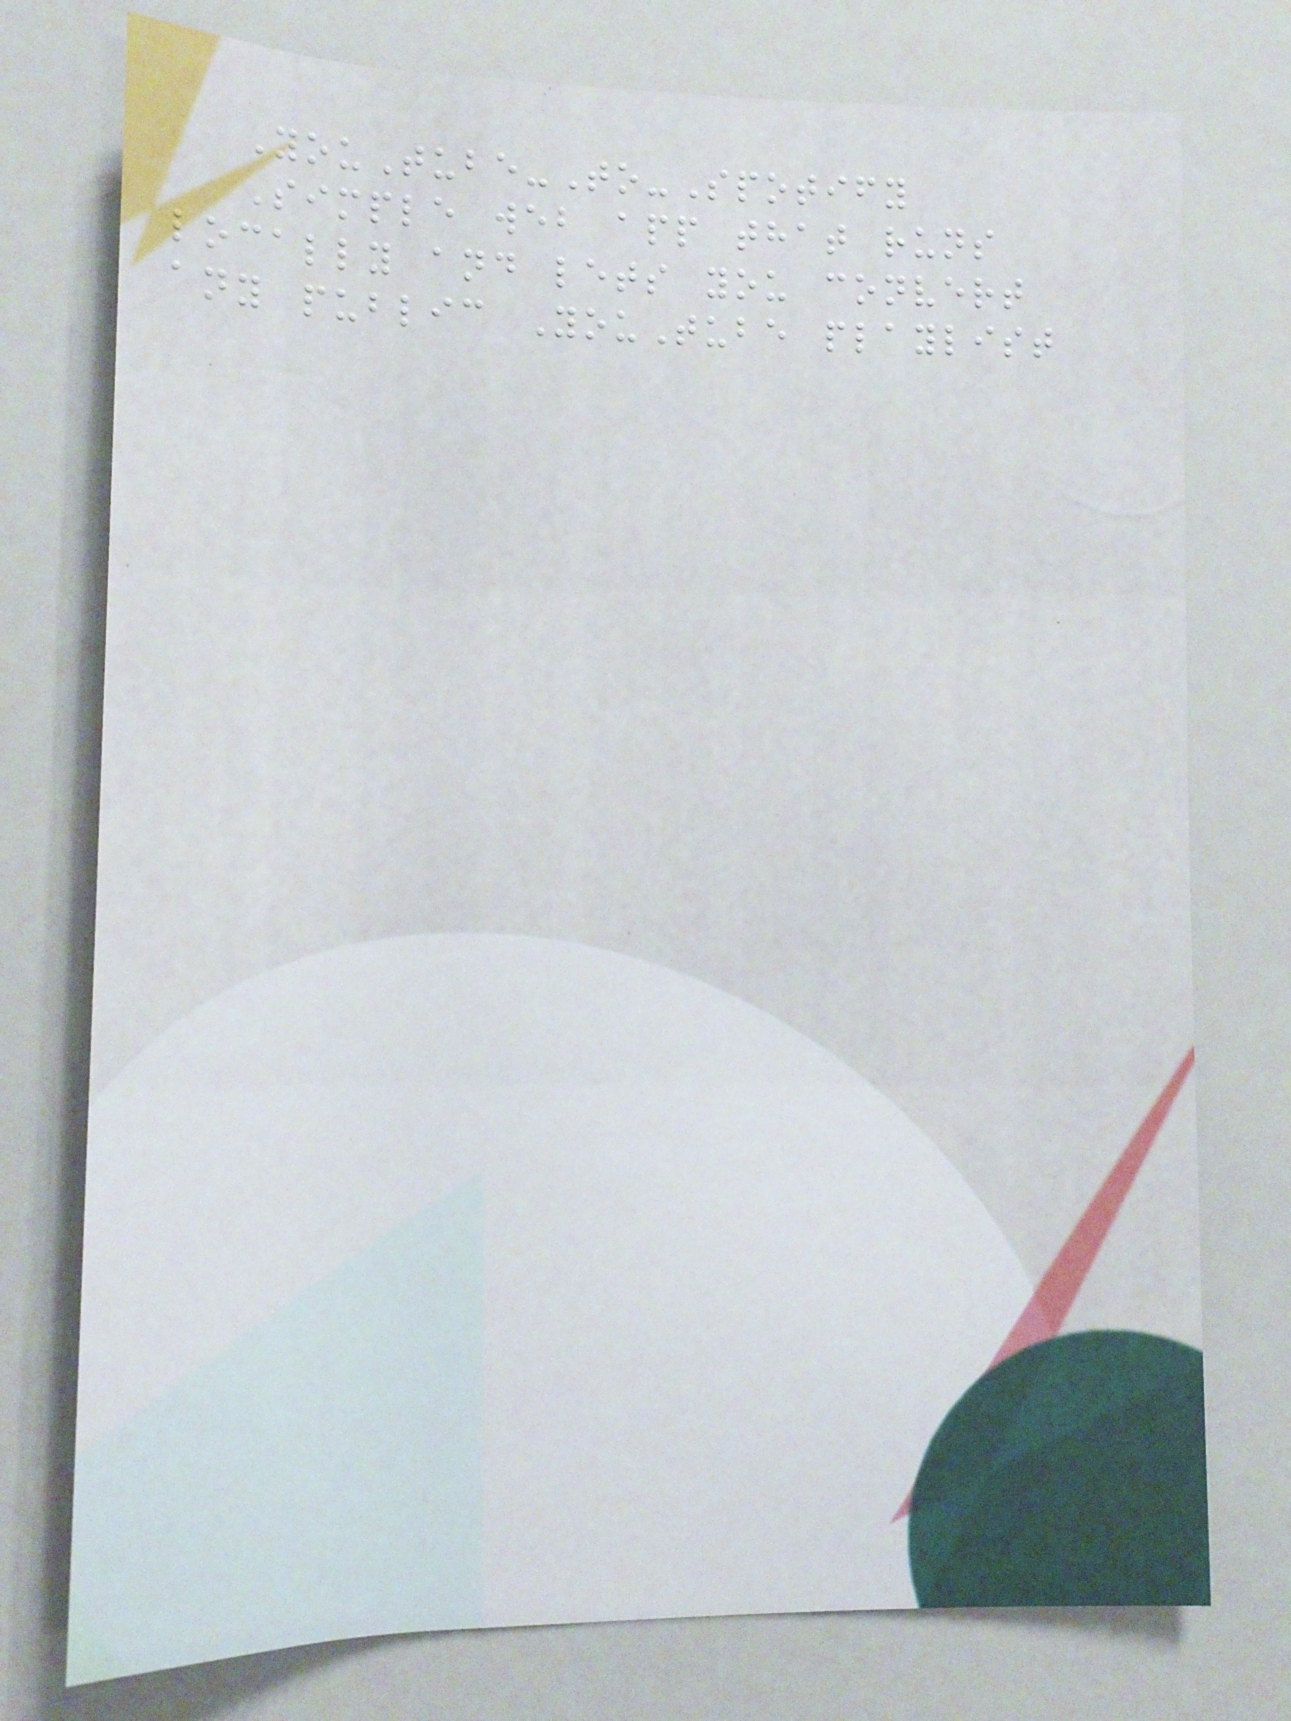YouTube-To-Spotify
Simple web app that runs
locally and lets you convert
any public YouTube playlist
